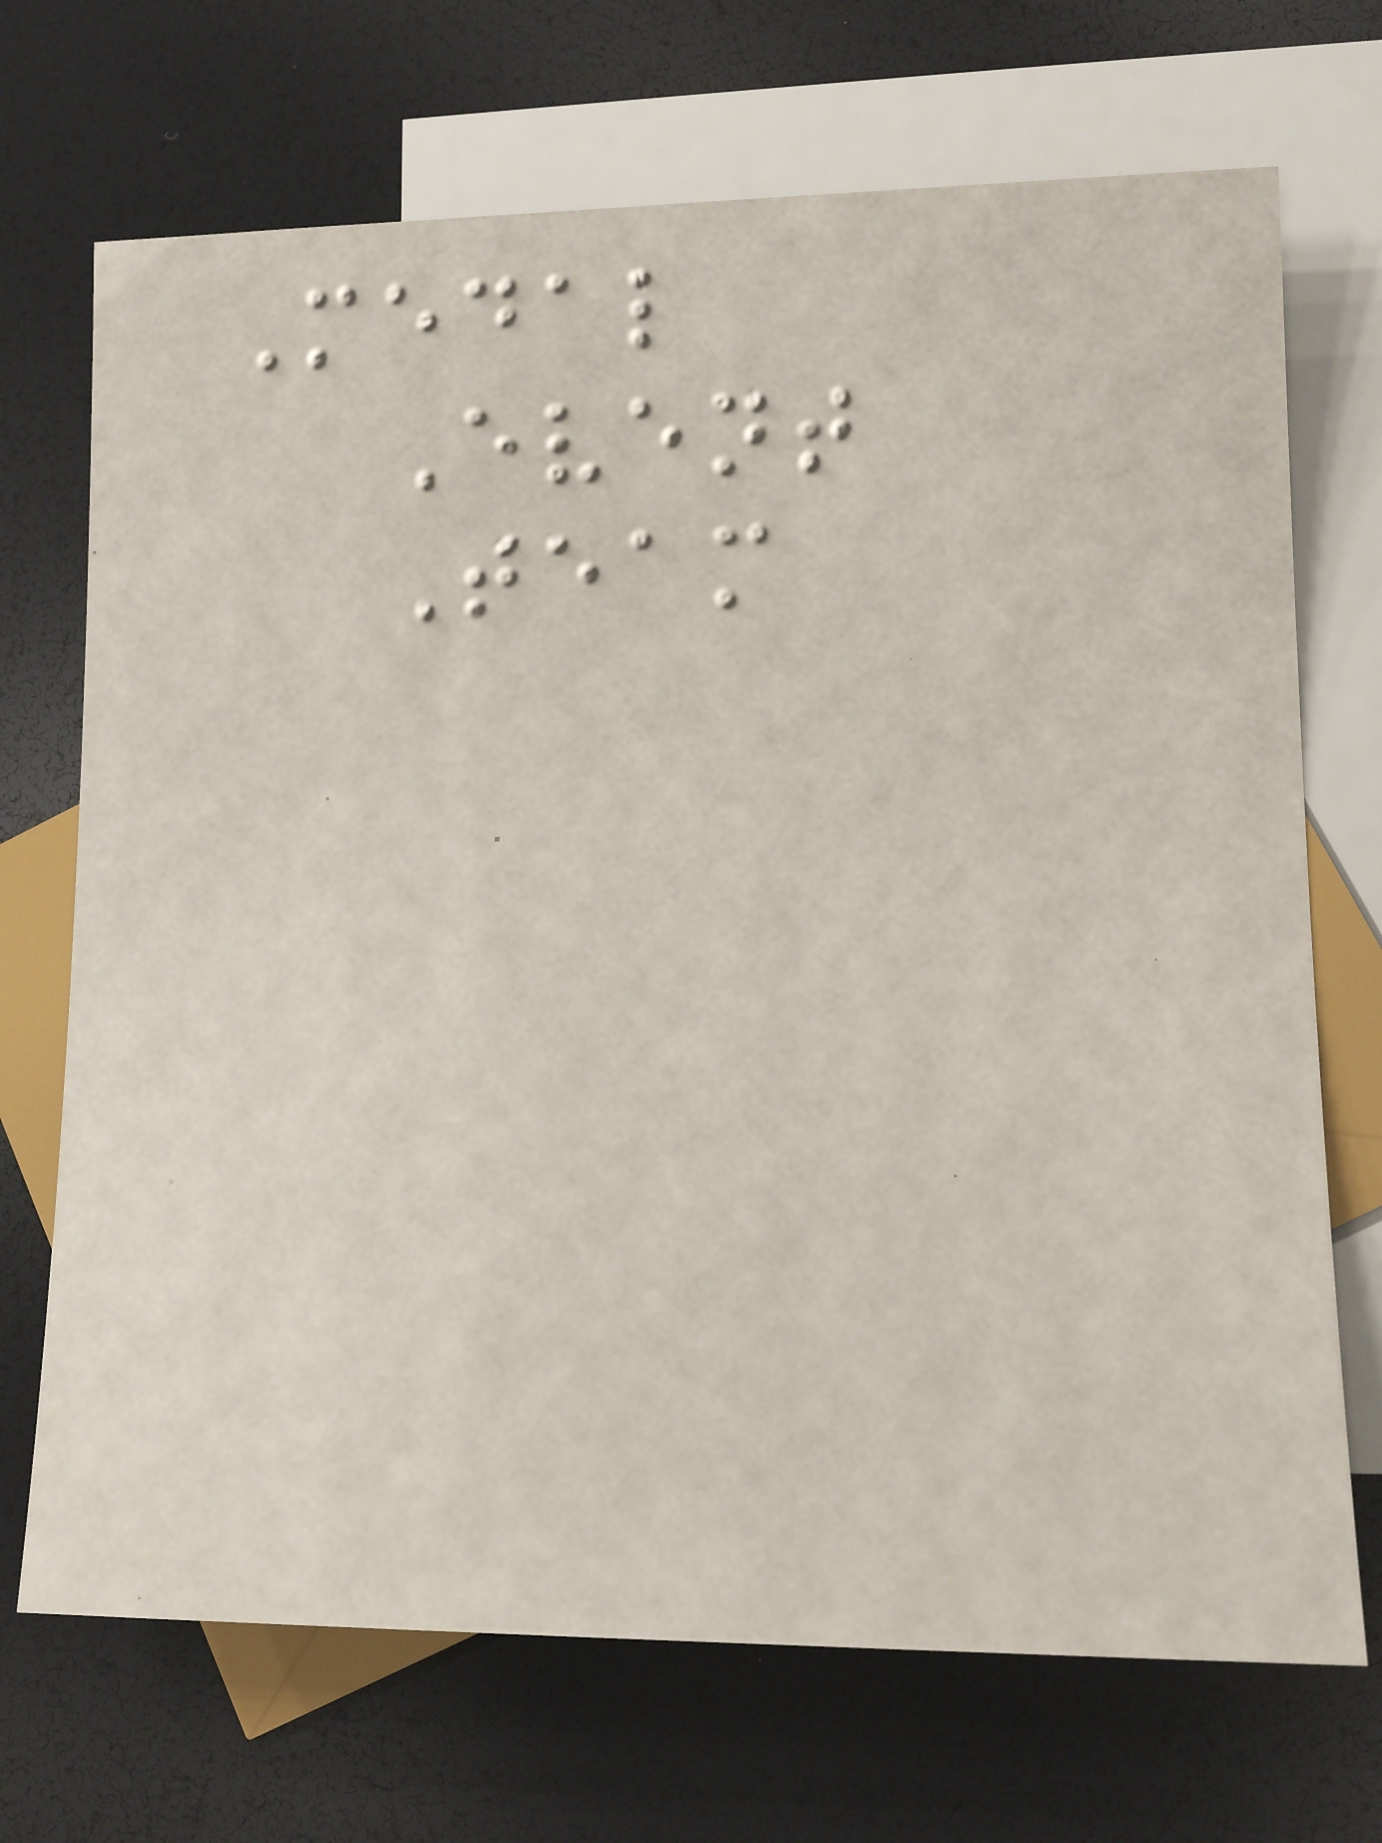Medal
Event
Team
